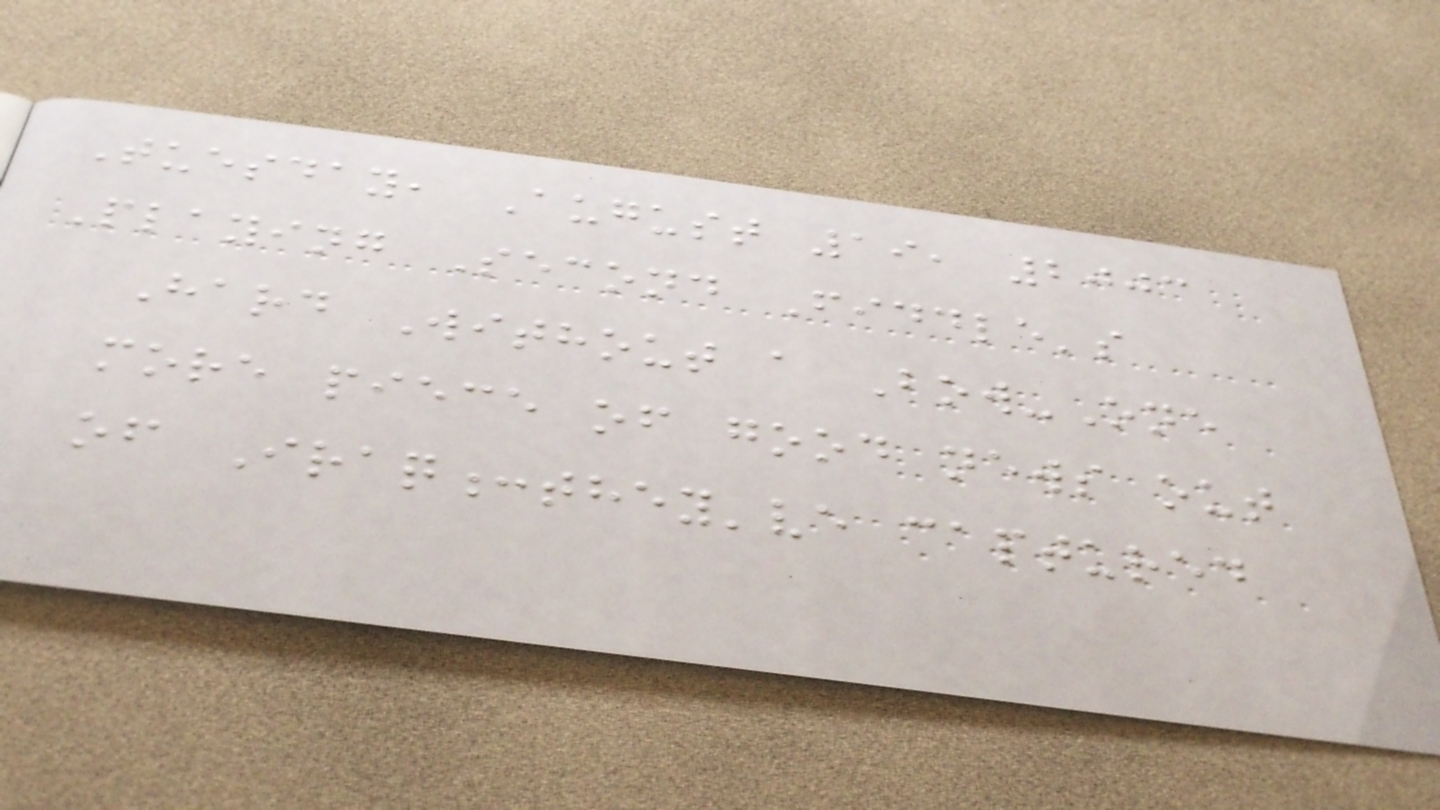Tuesday, August 19, 2003
Playing Second Fiddle's
Hard Without a Bow-One
more piece of good news out
of Iraq:they've captured
